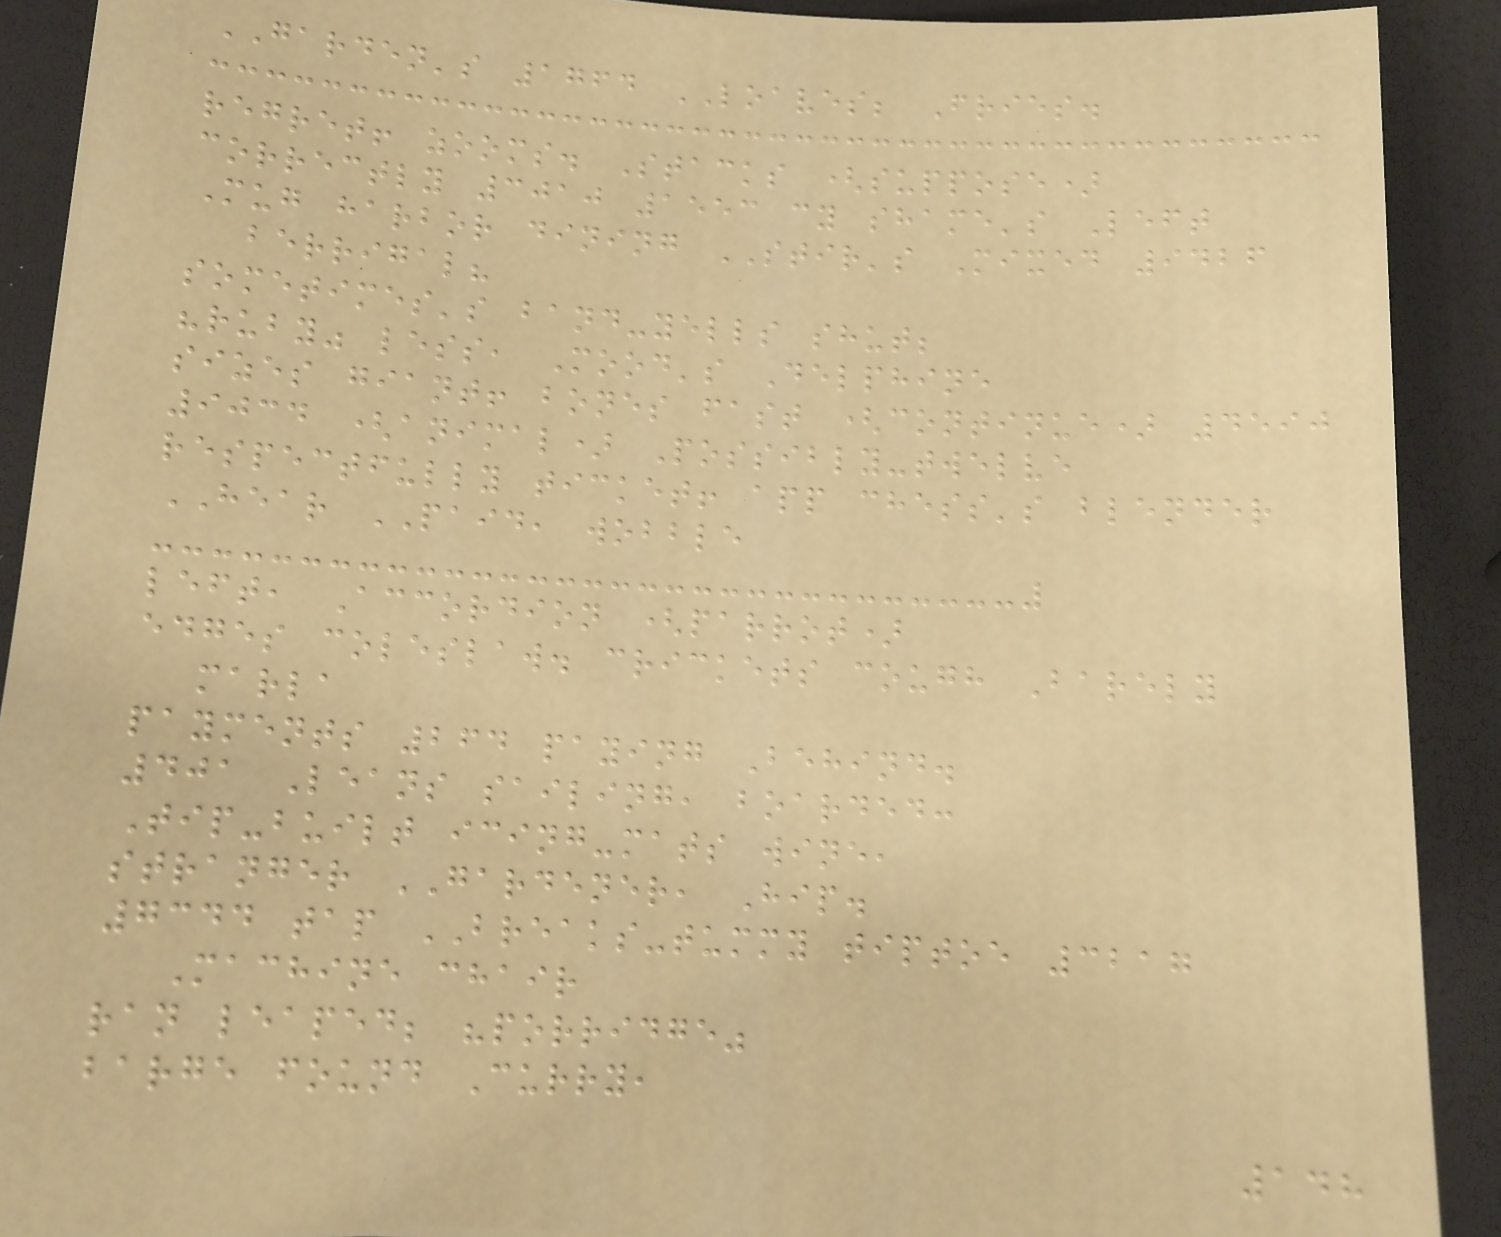GARDEN's 1764 LOAVES; Fries.
regret! zooms. Stacks (suppose)
correctly 3010 1553 cy shame's Left
Mug harbor dining STIR's Mixed 9426
berrigal?
sometimes's band-yells shut;
"ruby" less, Mood's Delphine
sizes giant! bones fast (continue) 4590
9034 (animal) Possibly-twelve
respectfully ticket! app chess's blender
HEAR PAID, wobble
left, Accordion (parrot)
edges coleslaw. crickets cough Barely
marla
payments 264 paying Behind.
401 Leans sailing, boarded:
Tip-built icing-mats wine,
stranger GARDENER, Hip.
7344 tap BREAKS-tummy tiptoe 3217
Machine chair
ran leaped; "porridge"
barge found Curry,
148
